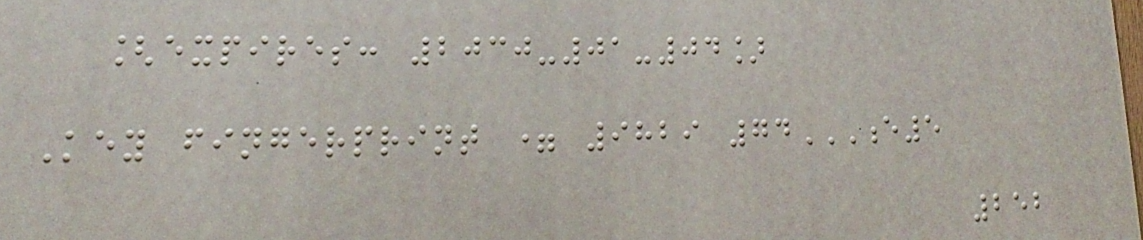[expires: 2030-01-04]
Key fingerprint = 9829 74E5
252
